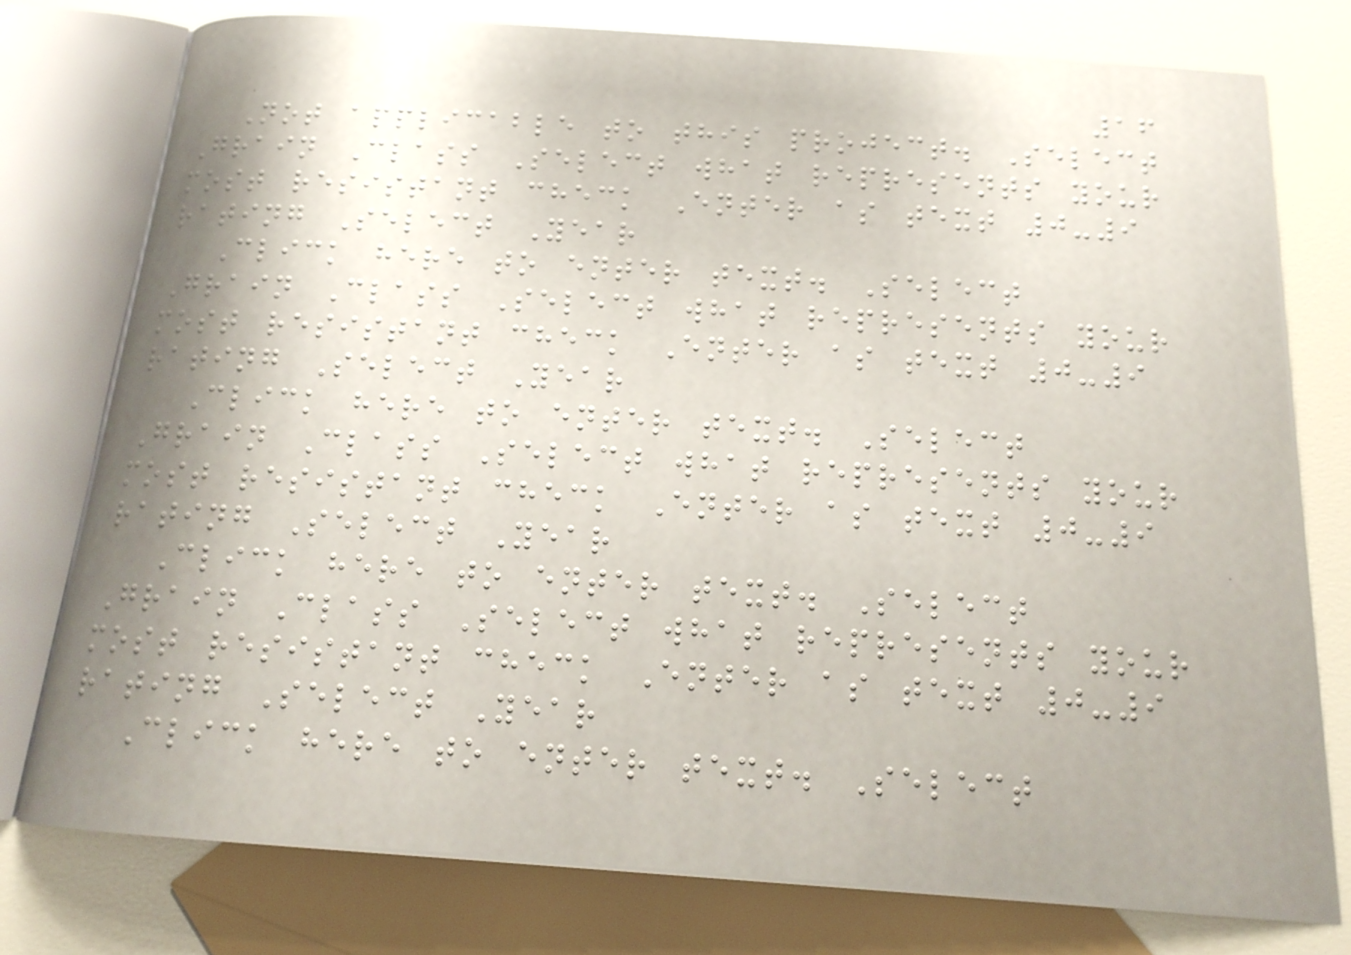16
Not applicable to this project. Select
Grain Class Select what represents your
most resistant check Enter as text 0-9
rating Select Year
Click here to enter text. Select
Grain Class Select what represents your
most resistant check Enter as text 0-9
rating Select Year
Click here to enter text. Select
Grain Class Select what represents your
most resistant check Enter as text 0-9
rating Select Year
Click here to enter text. Select
Grain Class Select what represents your
most resistant check Enter as text 0-9
rating Select Year
Click here to enter text. Select
